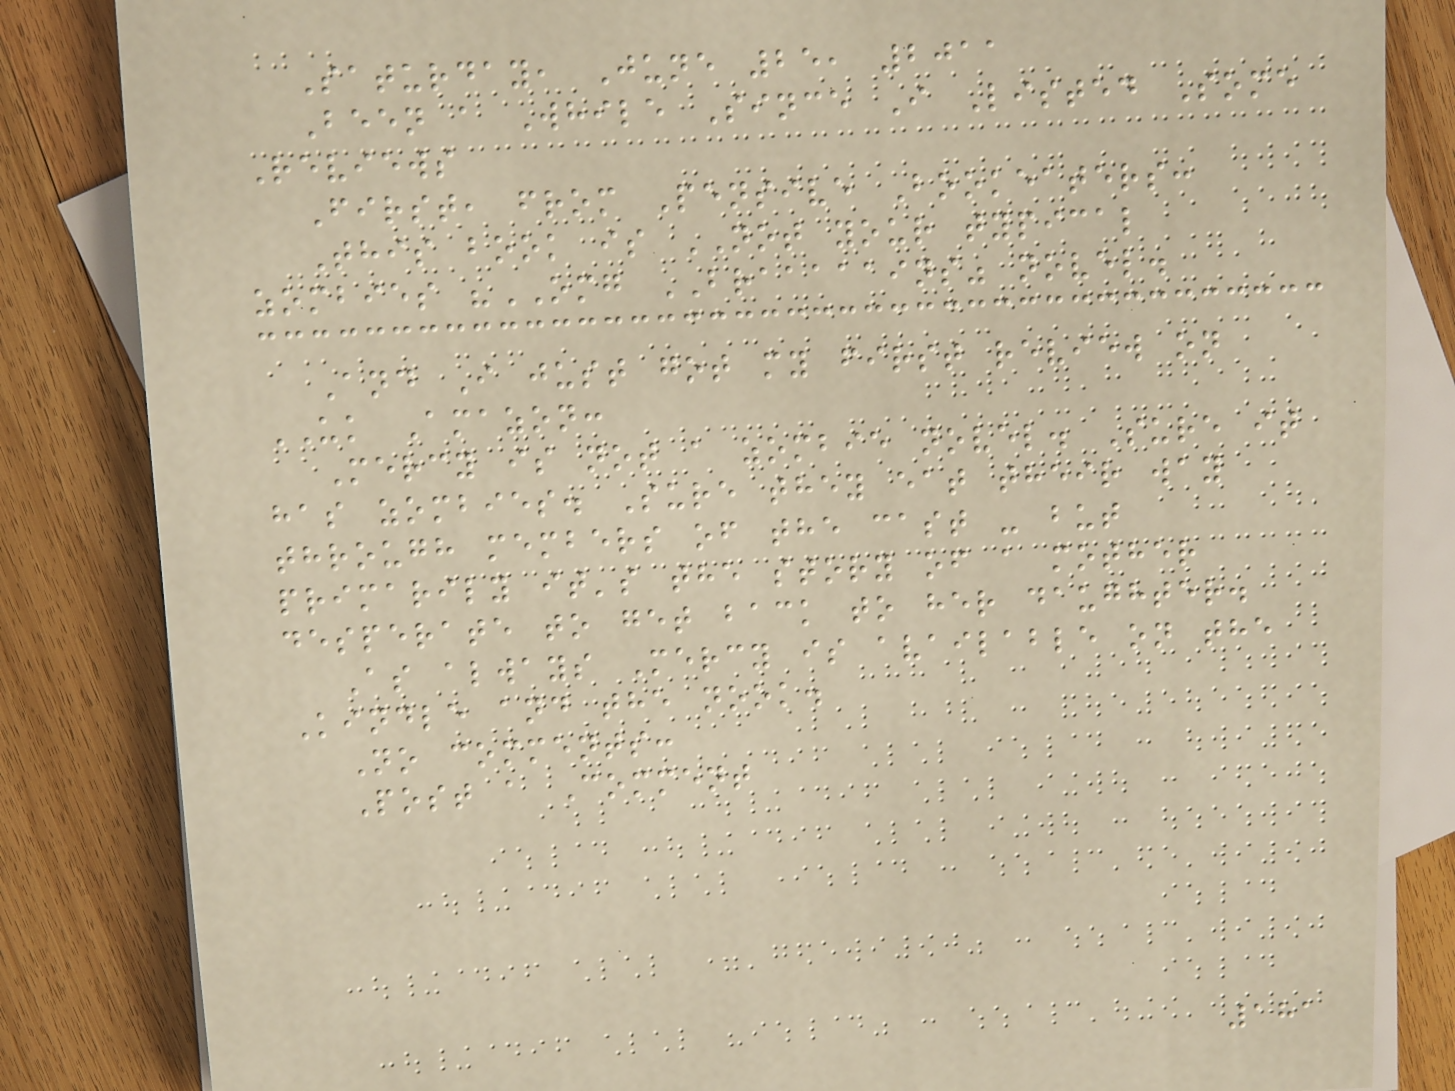Saturday, June 25, 2011
Been a While Since I Listed Some
Reviews
First, from Pensive Bookeaters:
This book is NOT your typical
zombies "OMG BRAAAAAINS" novel.
And I just got my first review on
UK Amazon:
Mercy is not a zombie novel. Sure it
has zombies. Sure they eat their way
through members of the cast - but
primarily it's the story of a mother
desperate to get back to her daughter.
As always Mercy is available on the
Kindle and the nook.
No comments:
Post a Comment
181
